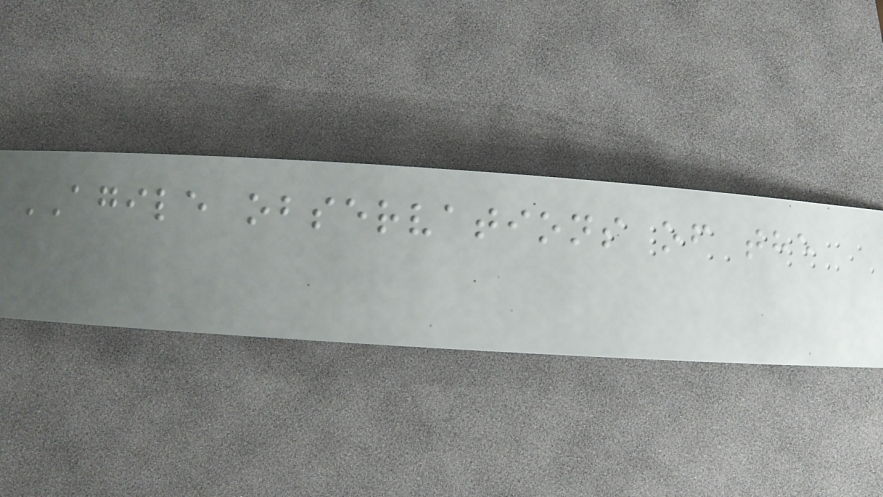AGILE observations of the
